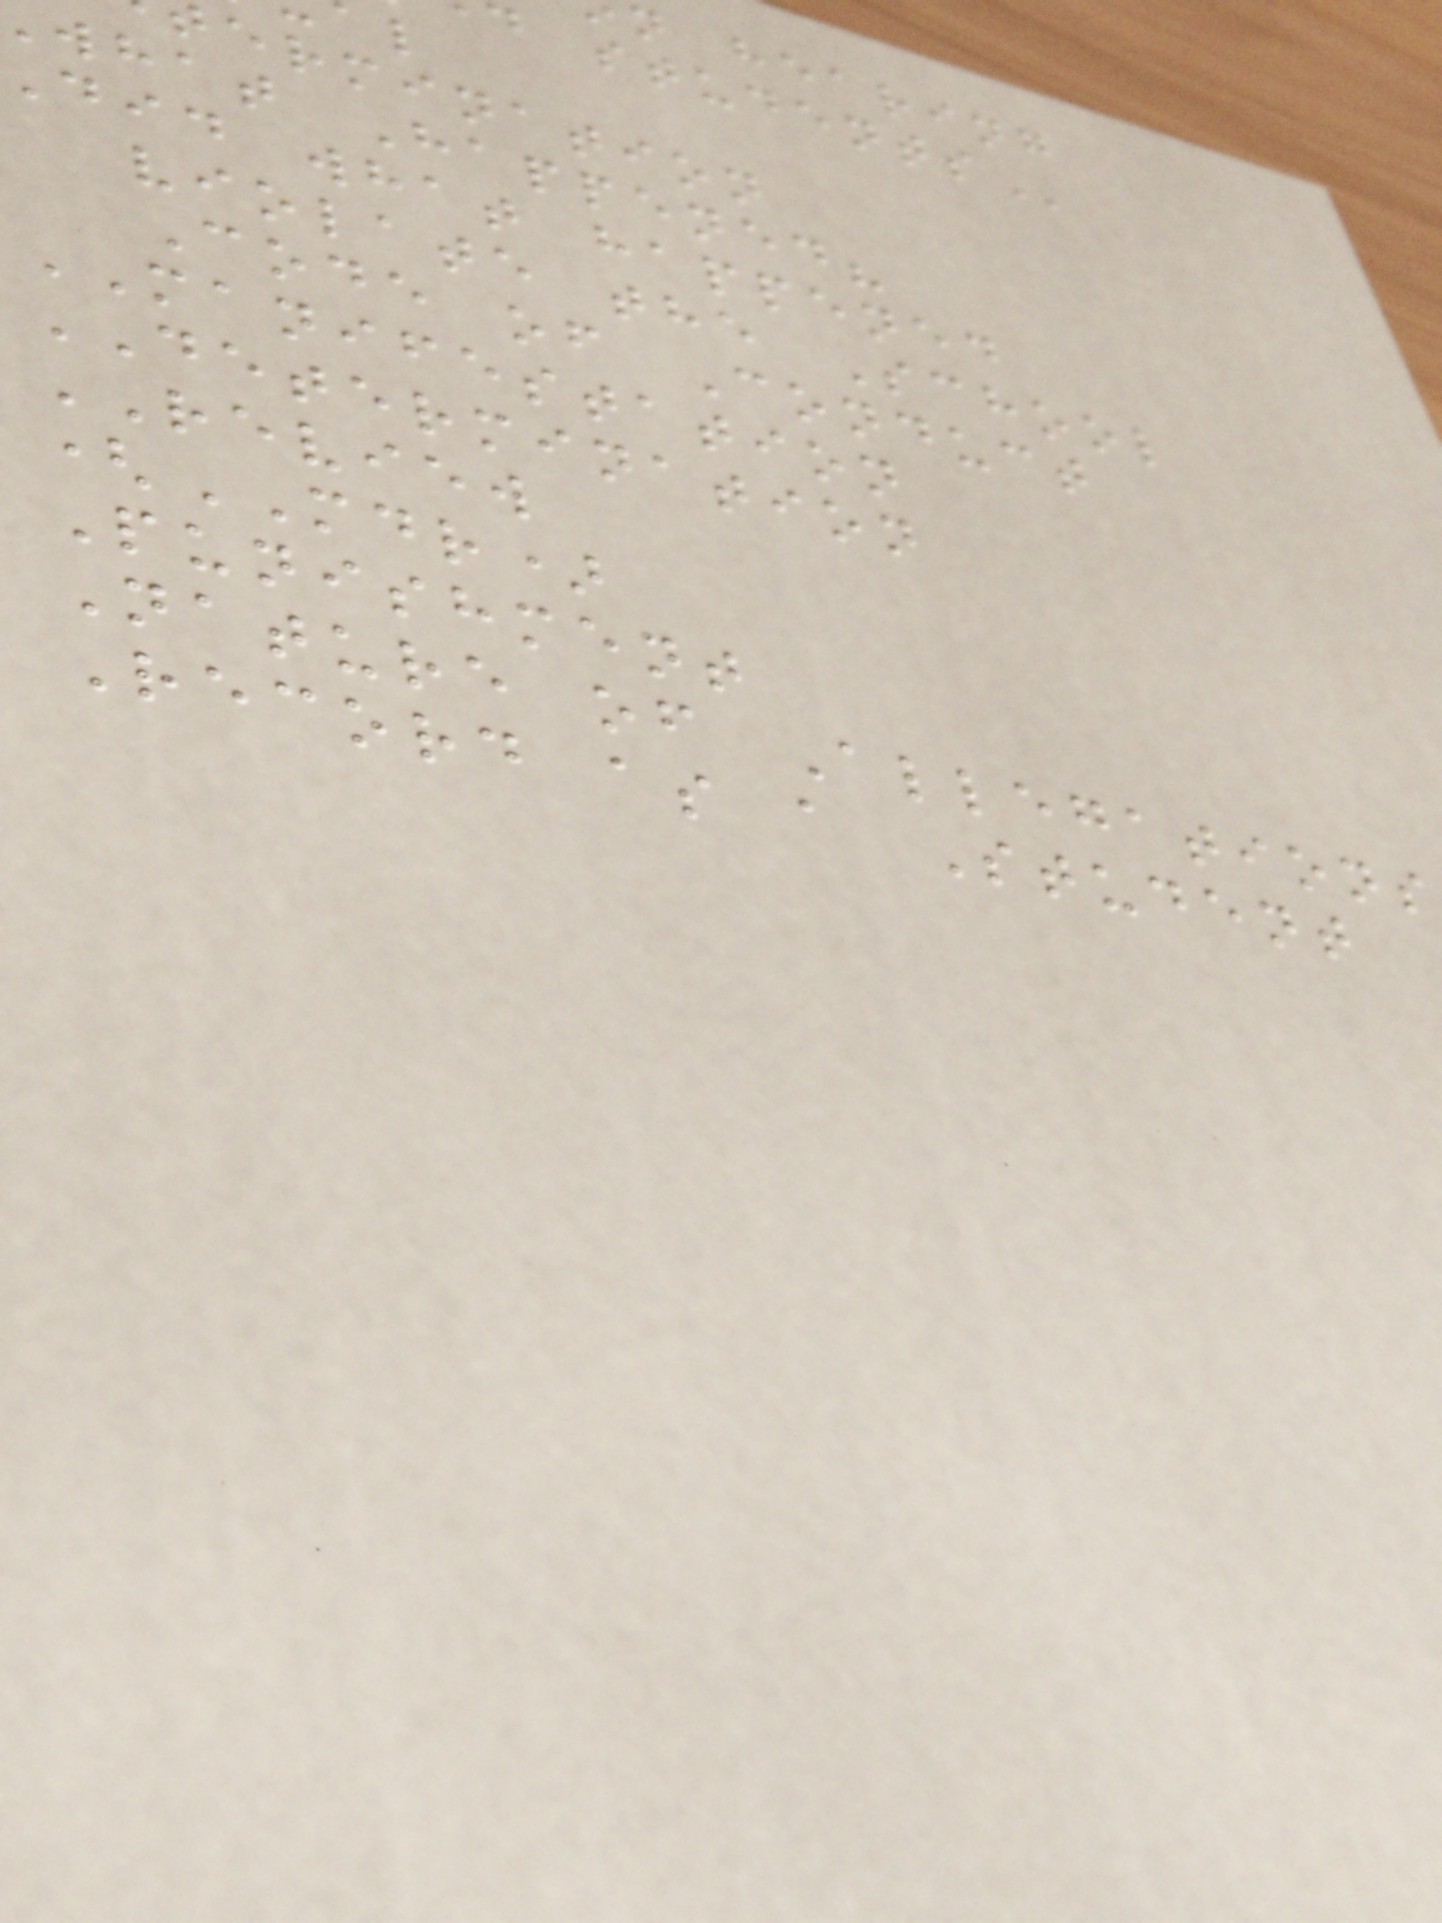n hearing
ermination
what Happened?
did what happened
violate the School
Code of Conduct
MANIFESTATION
DETERMINATION
REVIEW
(MDR)
Punishment
Nature of Allegations
Record as a Student
